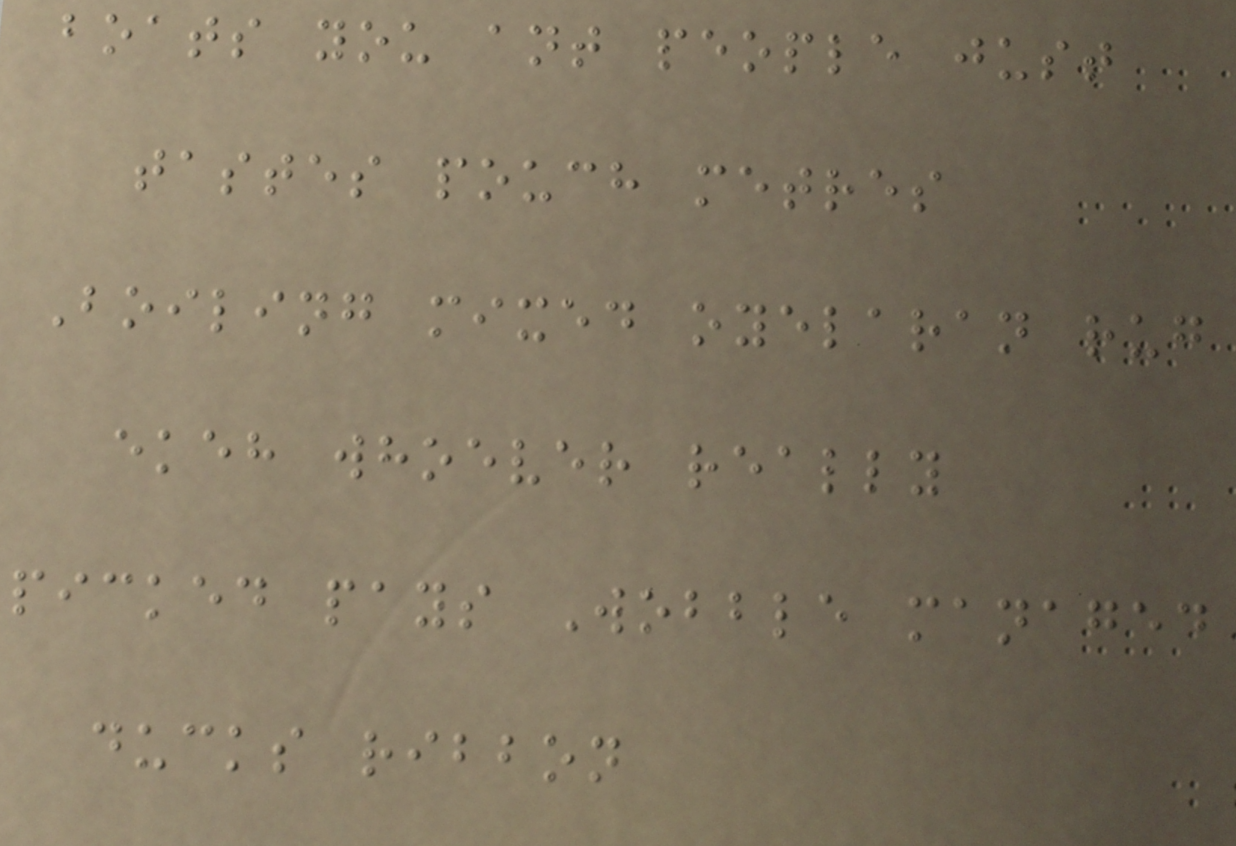boats you ant people just
tastes pouch metres
Boiling mixed oyelaran rug
ekeh whoever really
picked pays Wobble managed
ducks ribbon
